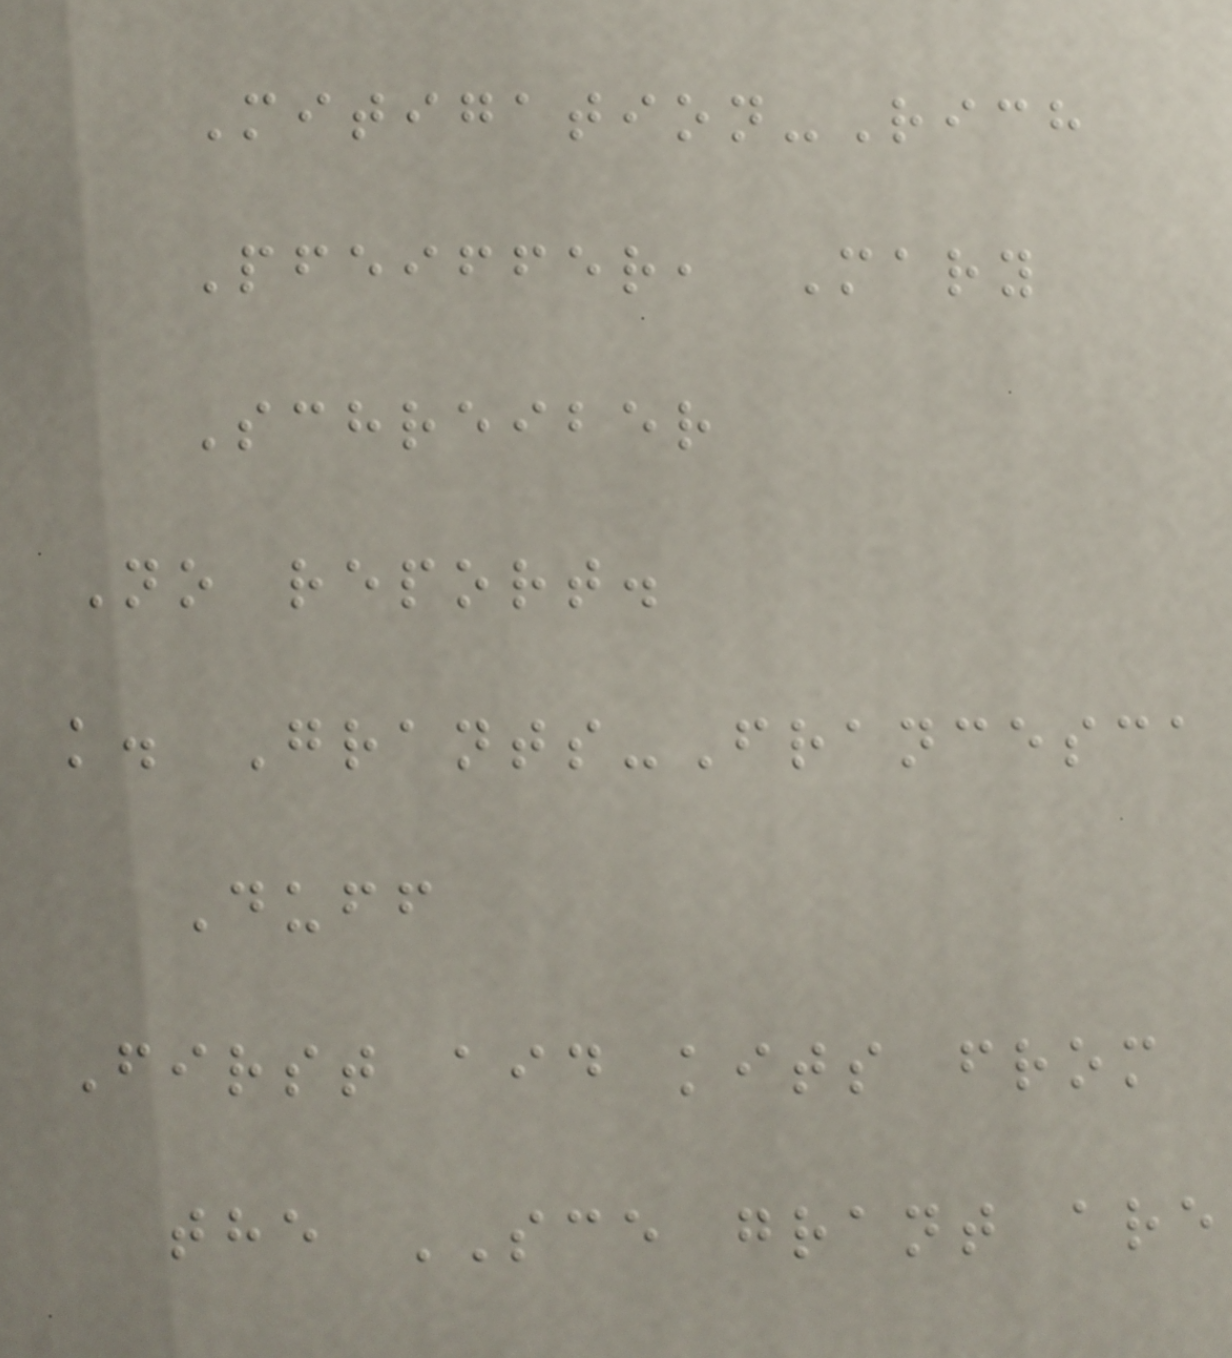Mitigation-Rich
Pfeiffer, Mary
Schreiber
No report.
k. Grants-Francesca
Duff
First aid kits from
the SCE grant are
